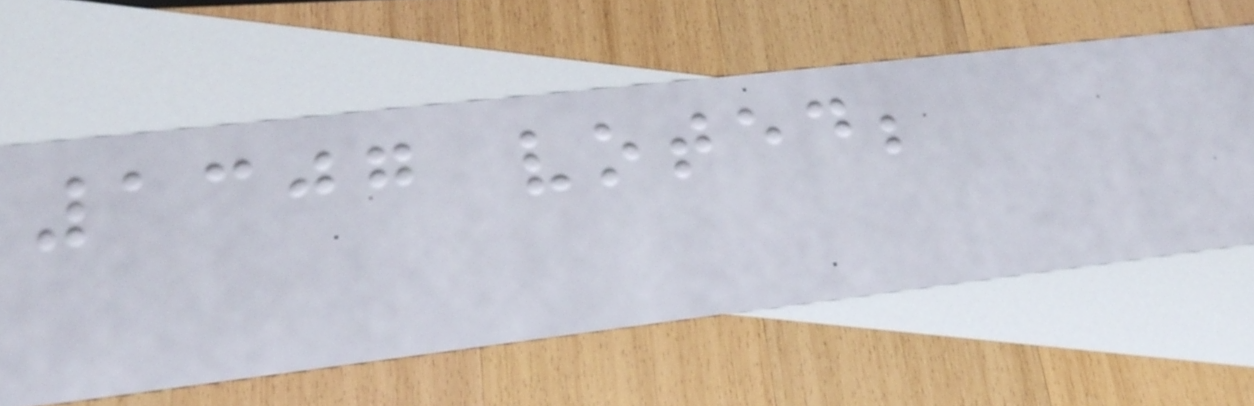1307 voted;
